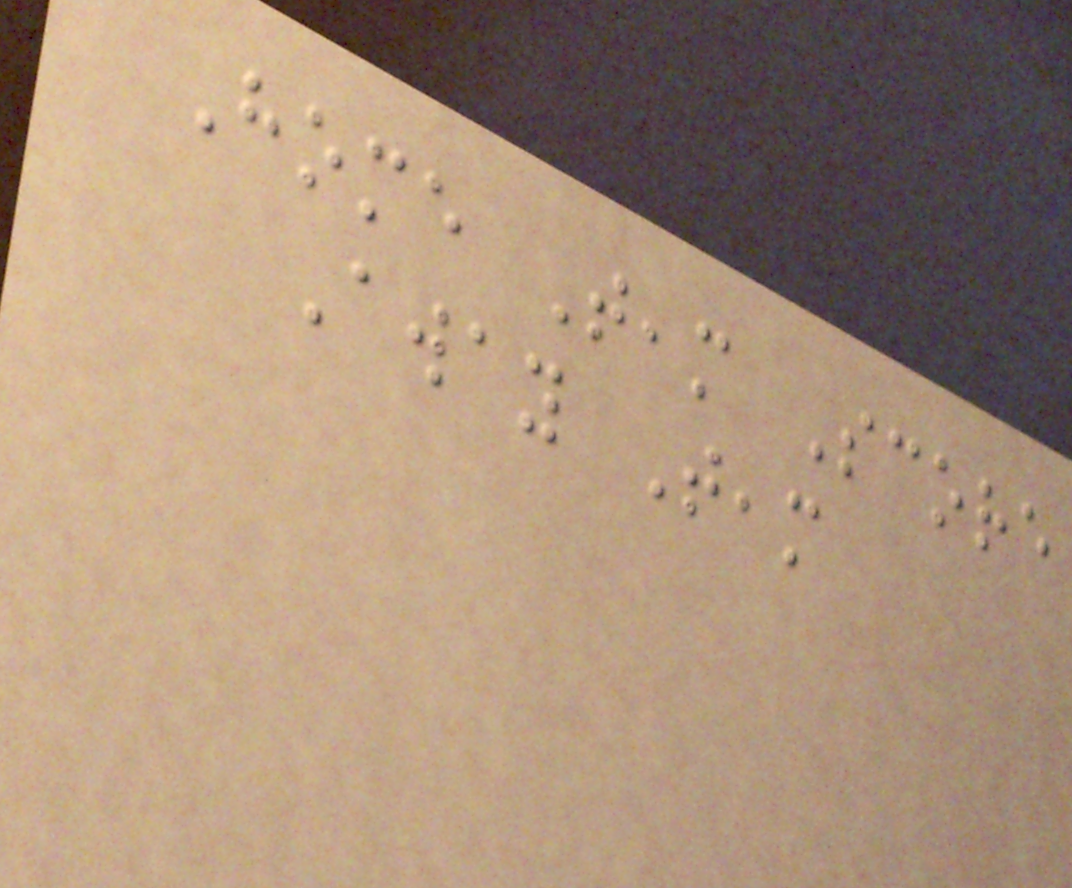Home Team Score
Away Team
